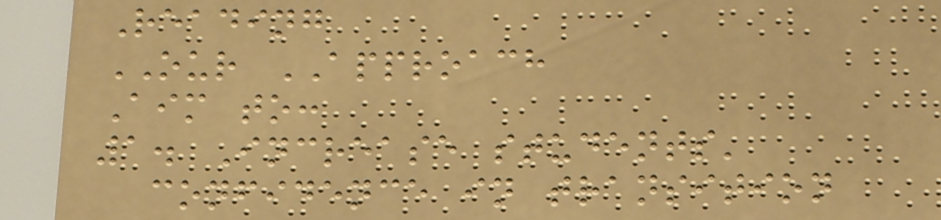Reading
OUR APPROACH
Aim to:
1. Increase students'
confidence in transition
